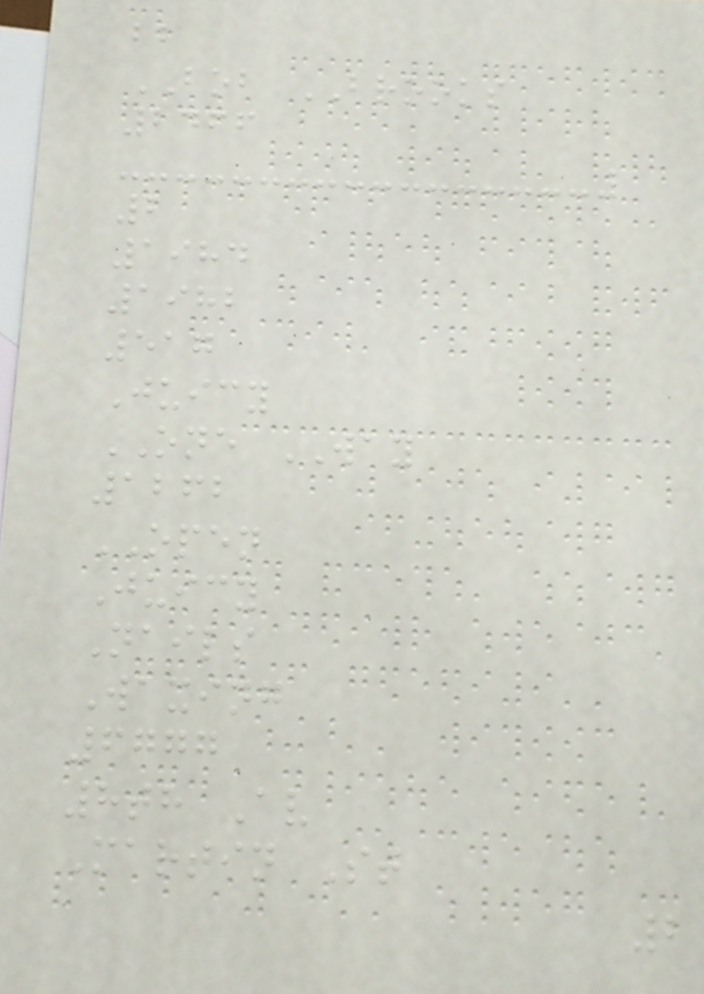bb
BOB BROOKS
2466
2
1984
1982
517
Juicy
ONE WAY
1262
OPEN
Juicy
Nails
Waxing
6777
8th Av
Martin St
2
